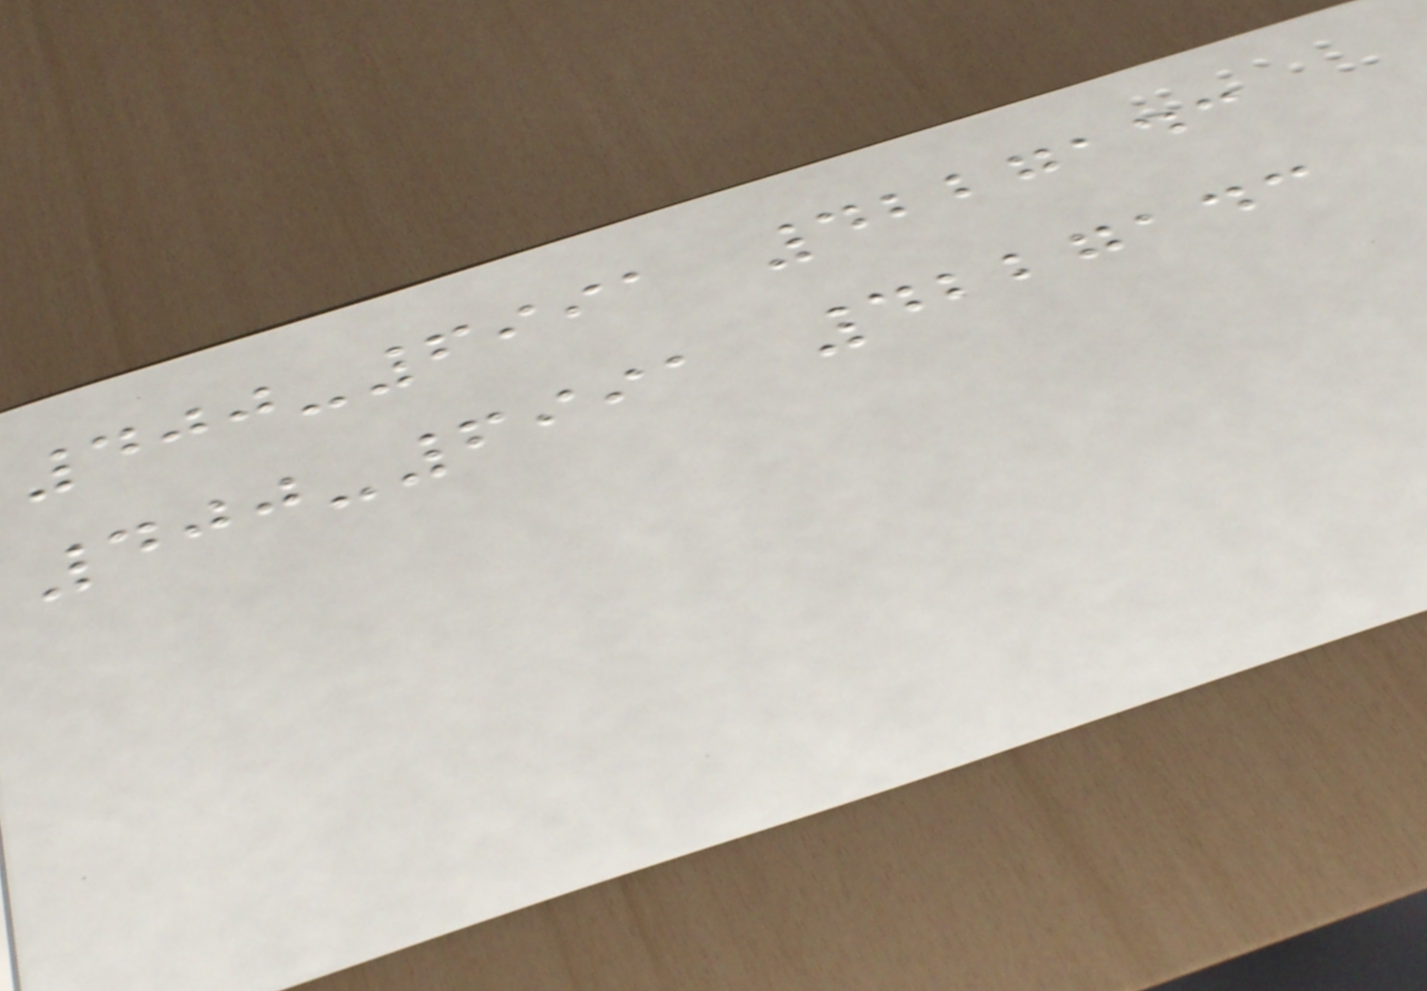400-6991 4227143
400-6991 4227143
